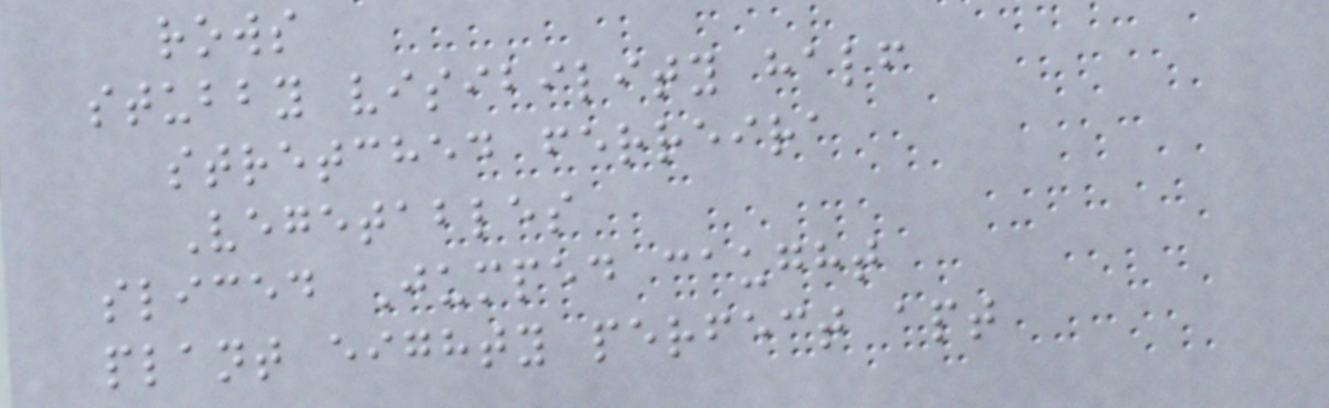rows
stubby visibility half
stretched ferreira
Vegetables
sliced Jumped caught
plant eighty perfect apt
